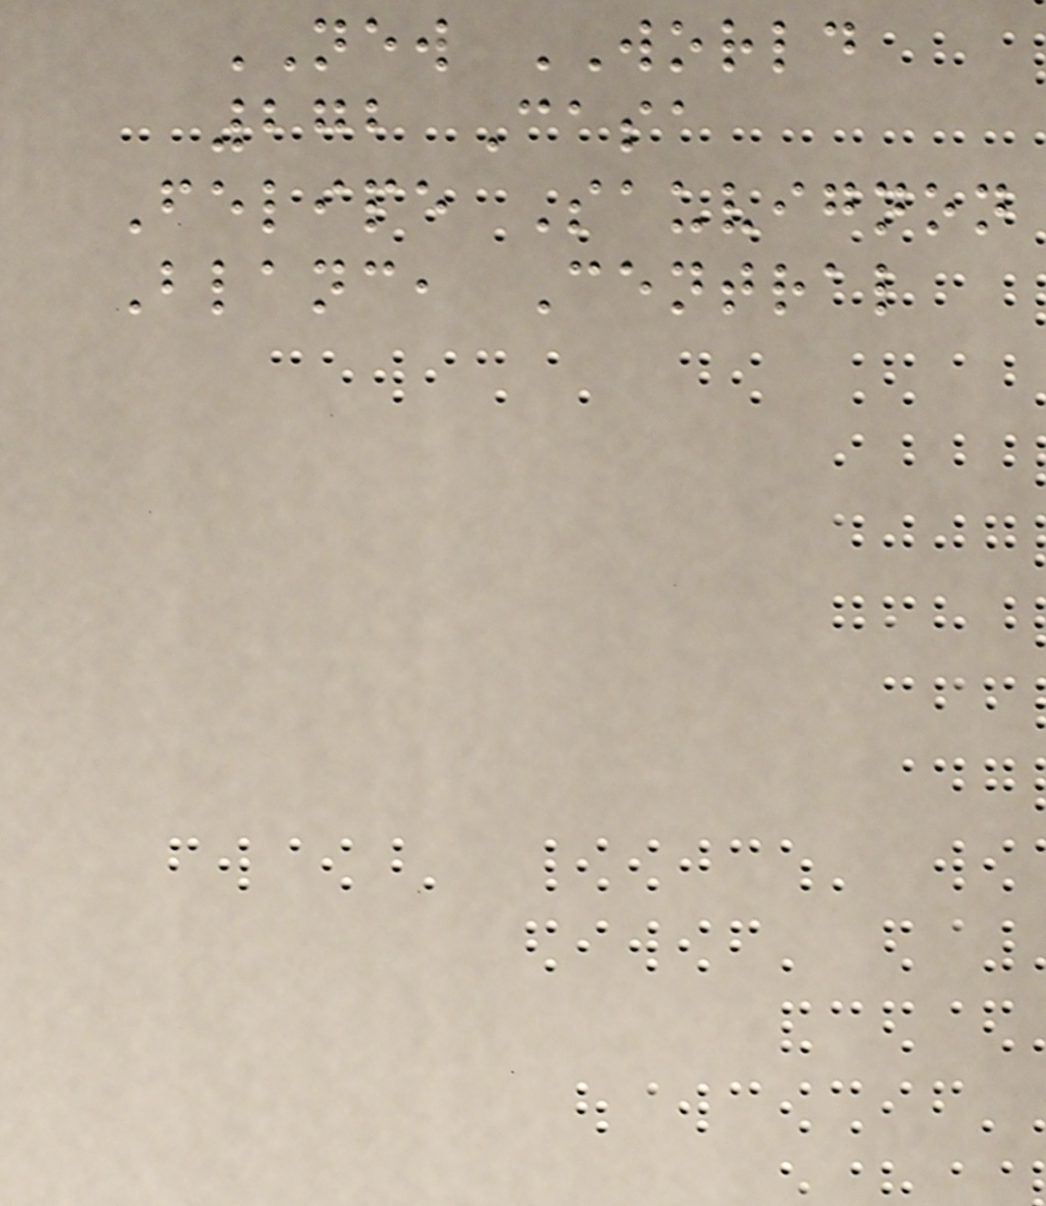NEW WORLD
272 Casa
Felipe Sauvignon
Blanc, Central
